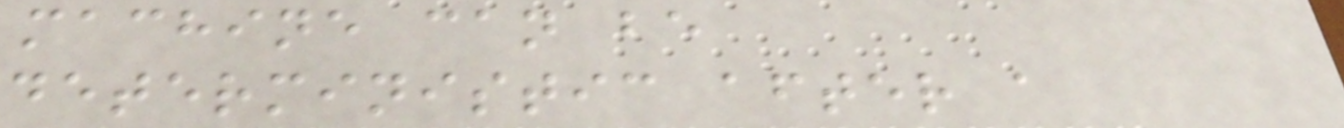machine can be
deterministic after a
